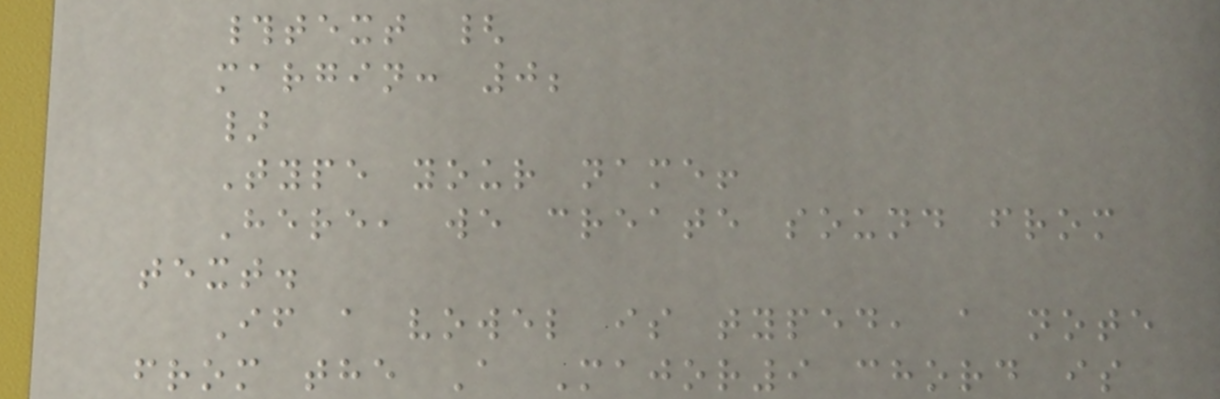#text {
margin: 0;
}
Type your name!
Here, we create sound from
text.
If a vowel is typed, a note
from the A Major9 chord is
